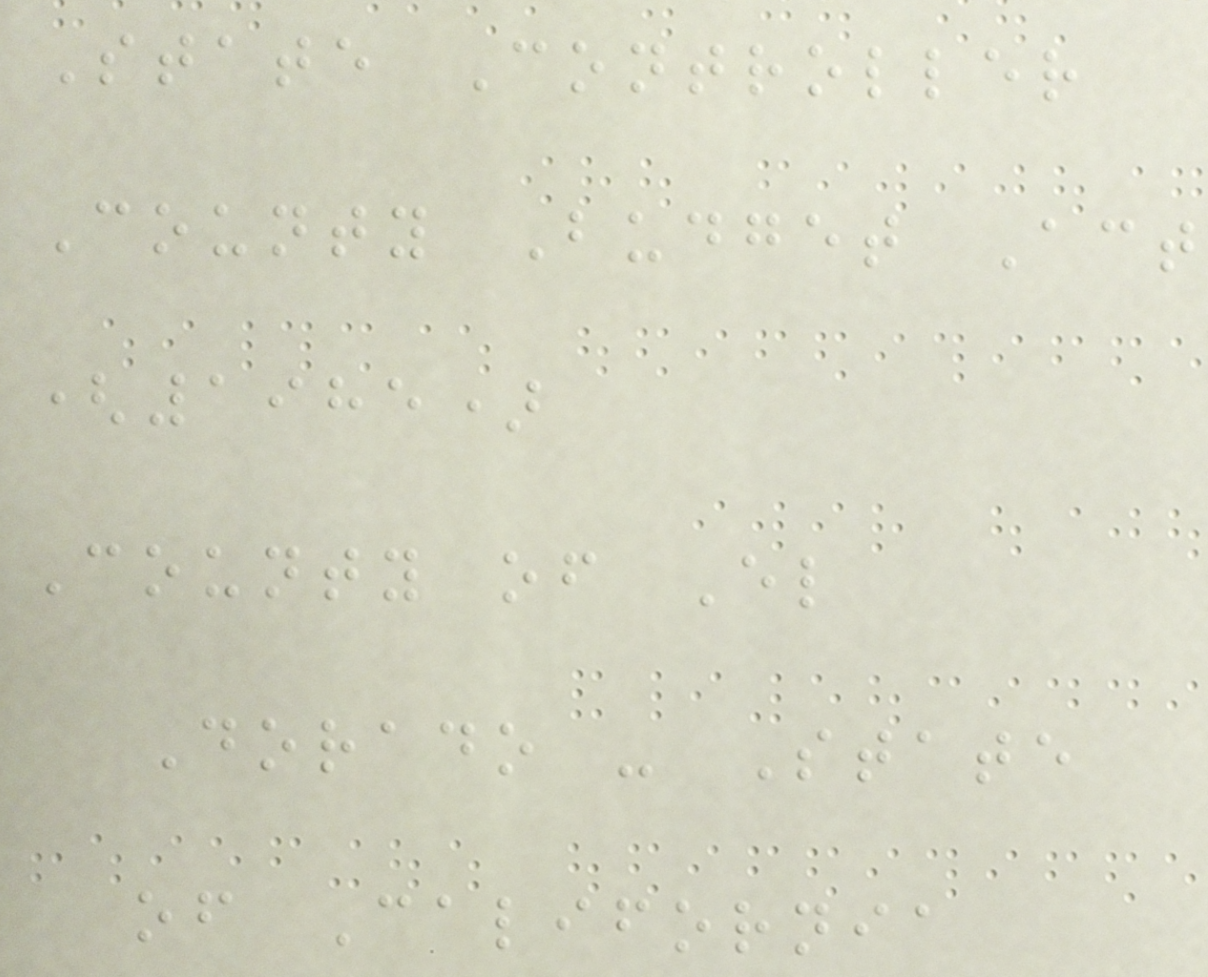State Controller
County Budget Act
(1985)
County of El
Dorado - State
of California
